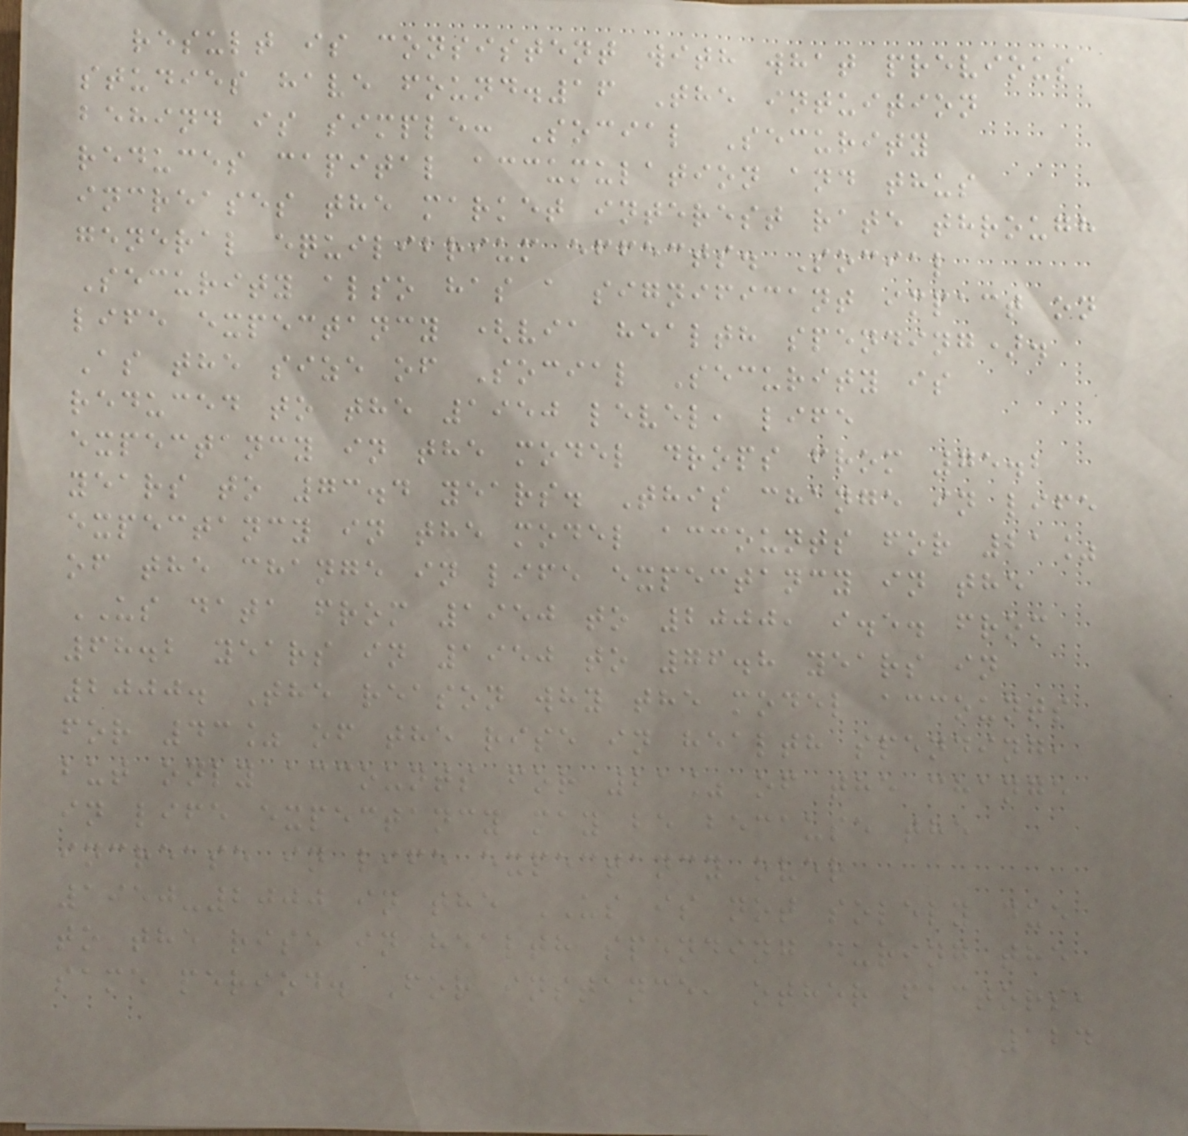result is consistent with what previous
studies have found.16 The intuition
behind is simple: Social Security
reduces capital accumulation and thus
increases the market interest rate through
general equilibrium effects. Social
Security also has a significant impact on
life expectancy (via health spending).
As the size of Social Security is
reduced to the 1950 level, life
expectancy in the model drops from 75.2
years to 73.4 years. This change in life
expectancy in the model accounts for 21%
of the change in life expectancy in the
US data from 1950 to 2000, i.e. from
68.2 years in 1950 to 76.8 years in
2000. The reason why the model accounts
for 43% of the rise in health spending,
but only accounts for 21% of the change
in life expectancy may be because the
increase in life expectancy over
1950-2000 in the US is not solely due
to the rise in health spending during the
same period. For instance, other factors,
124
